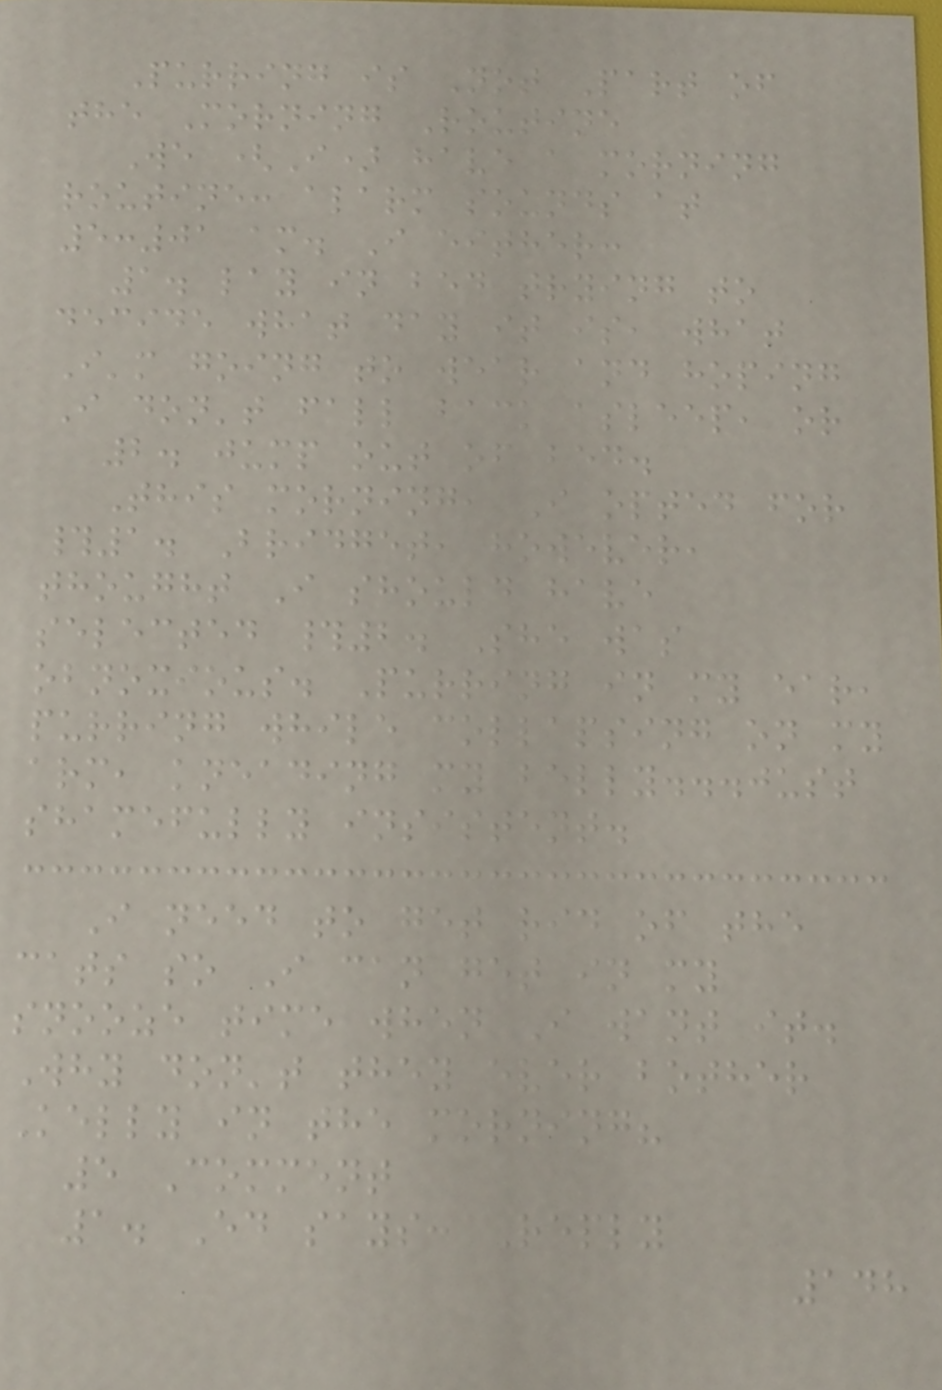Purring is Not Part of
the Morning Routine
We (I) have a morning
routine: alarm sounds at
5:01 am. I either:
1. lay in bed trying to
decide what day it is, what
I'm going to wear and hoping
I don't fall back asleep, or
2. jump out of bed.
This morning, I opted for
#1. Bridget, however,
thought I should have
selected #2. She was
obnoxious. Purring in my ear,
purring while collapsing on my
arm, kneading my belly...just
shamefully insistent.
I need to get rid of the
cats so I can get in my
snooze time when I want it.
Why don't they ever bother
Kelly in the morning?
5 Comment
1. Ed says: Reply
148
